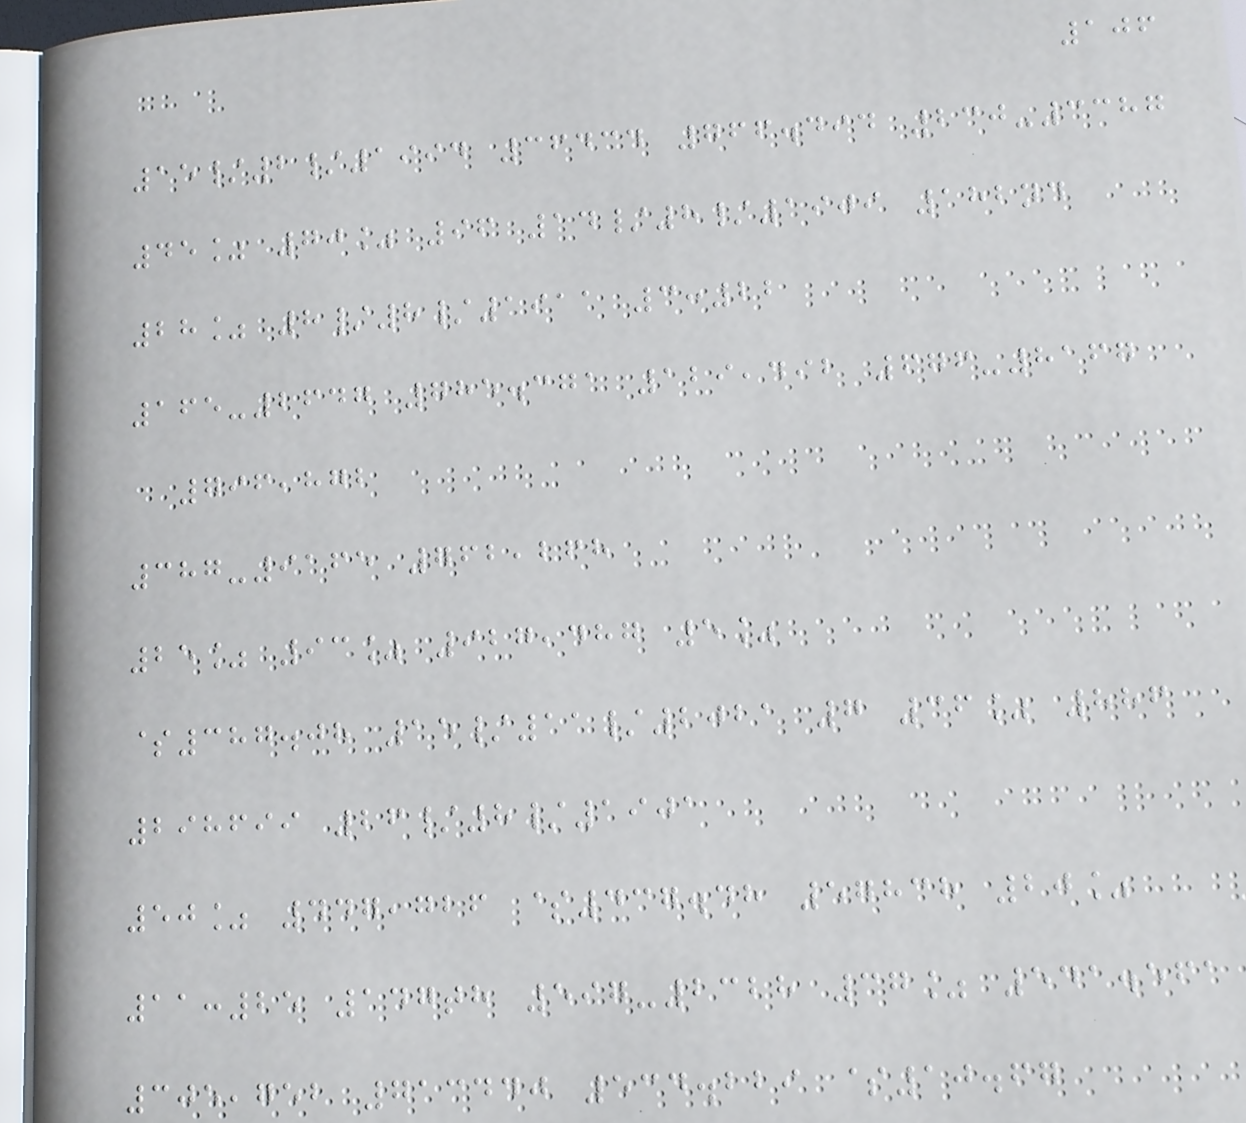106
15/2/1994 36434 766.494 230-3387
45% 70% 96 14/8/1909 182nd
28% 8/8/1911 3:22
165-2647 785.371 129,492 676-8167
796,872
387-9165 762,268
25% 93% 927,487 5%
$387.08 15/11/2021 7 36% 886
298699 26/8/1901
50% 447,726 $437.48 57838 20%
11:25 147th 597-2328 37% 541.561
305,752 713440 534.229 $10.67
